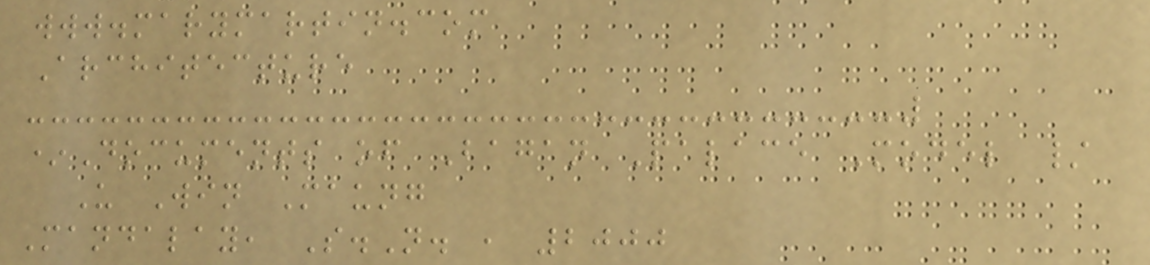www.marymartin.com
Architecture
*Documents of Bagan Palace Model /
U Win Maung
Mandalay, S.N. , 2000
